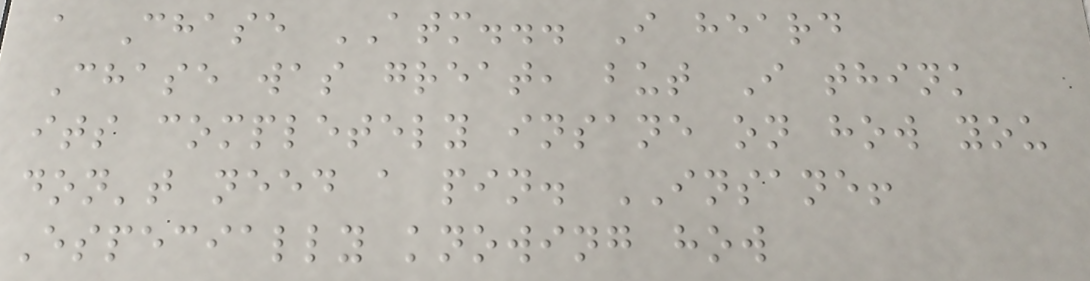a Chase ATM... I heard
Chase was great, but I think
its completely insane on how you
don't need a pin. INSANE!
Especially knowing how
